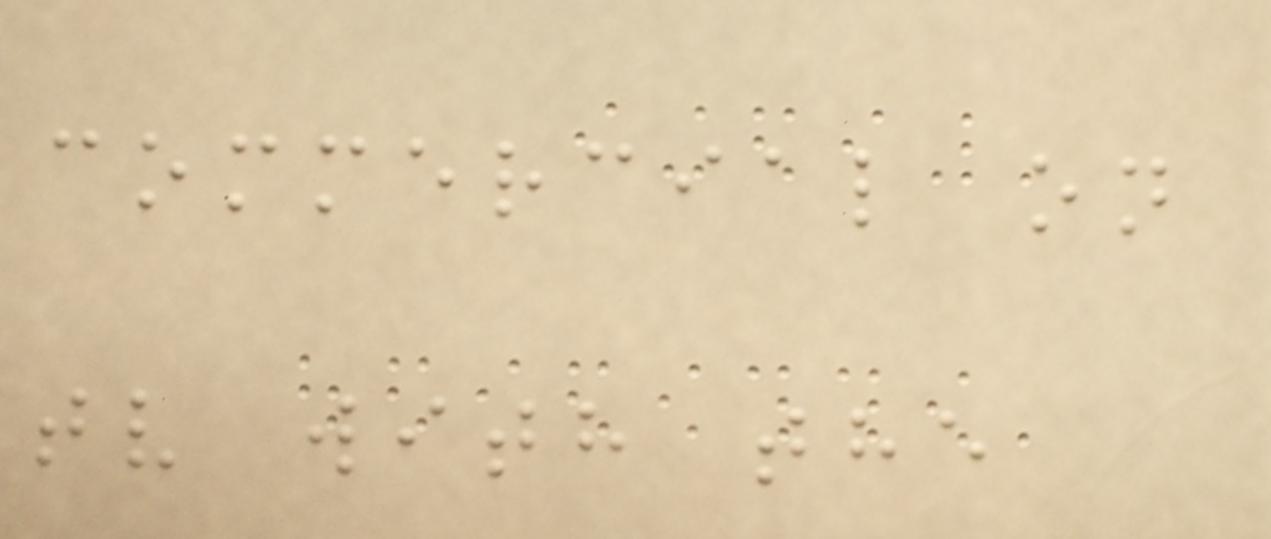commercial on
tv with the
